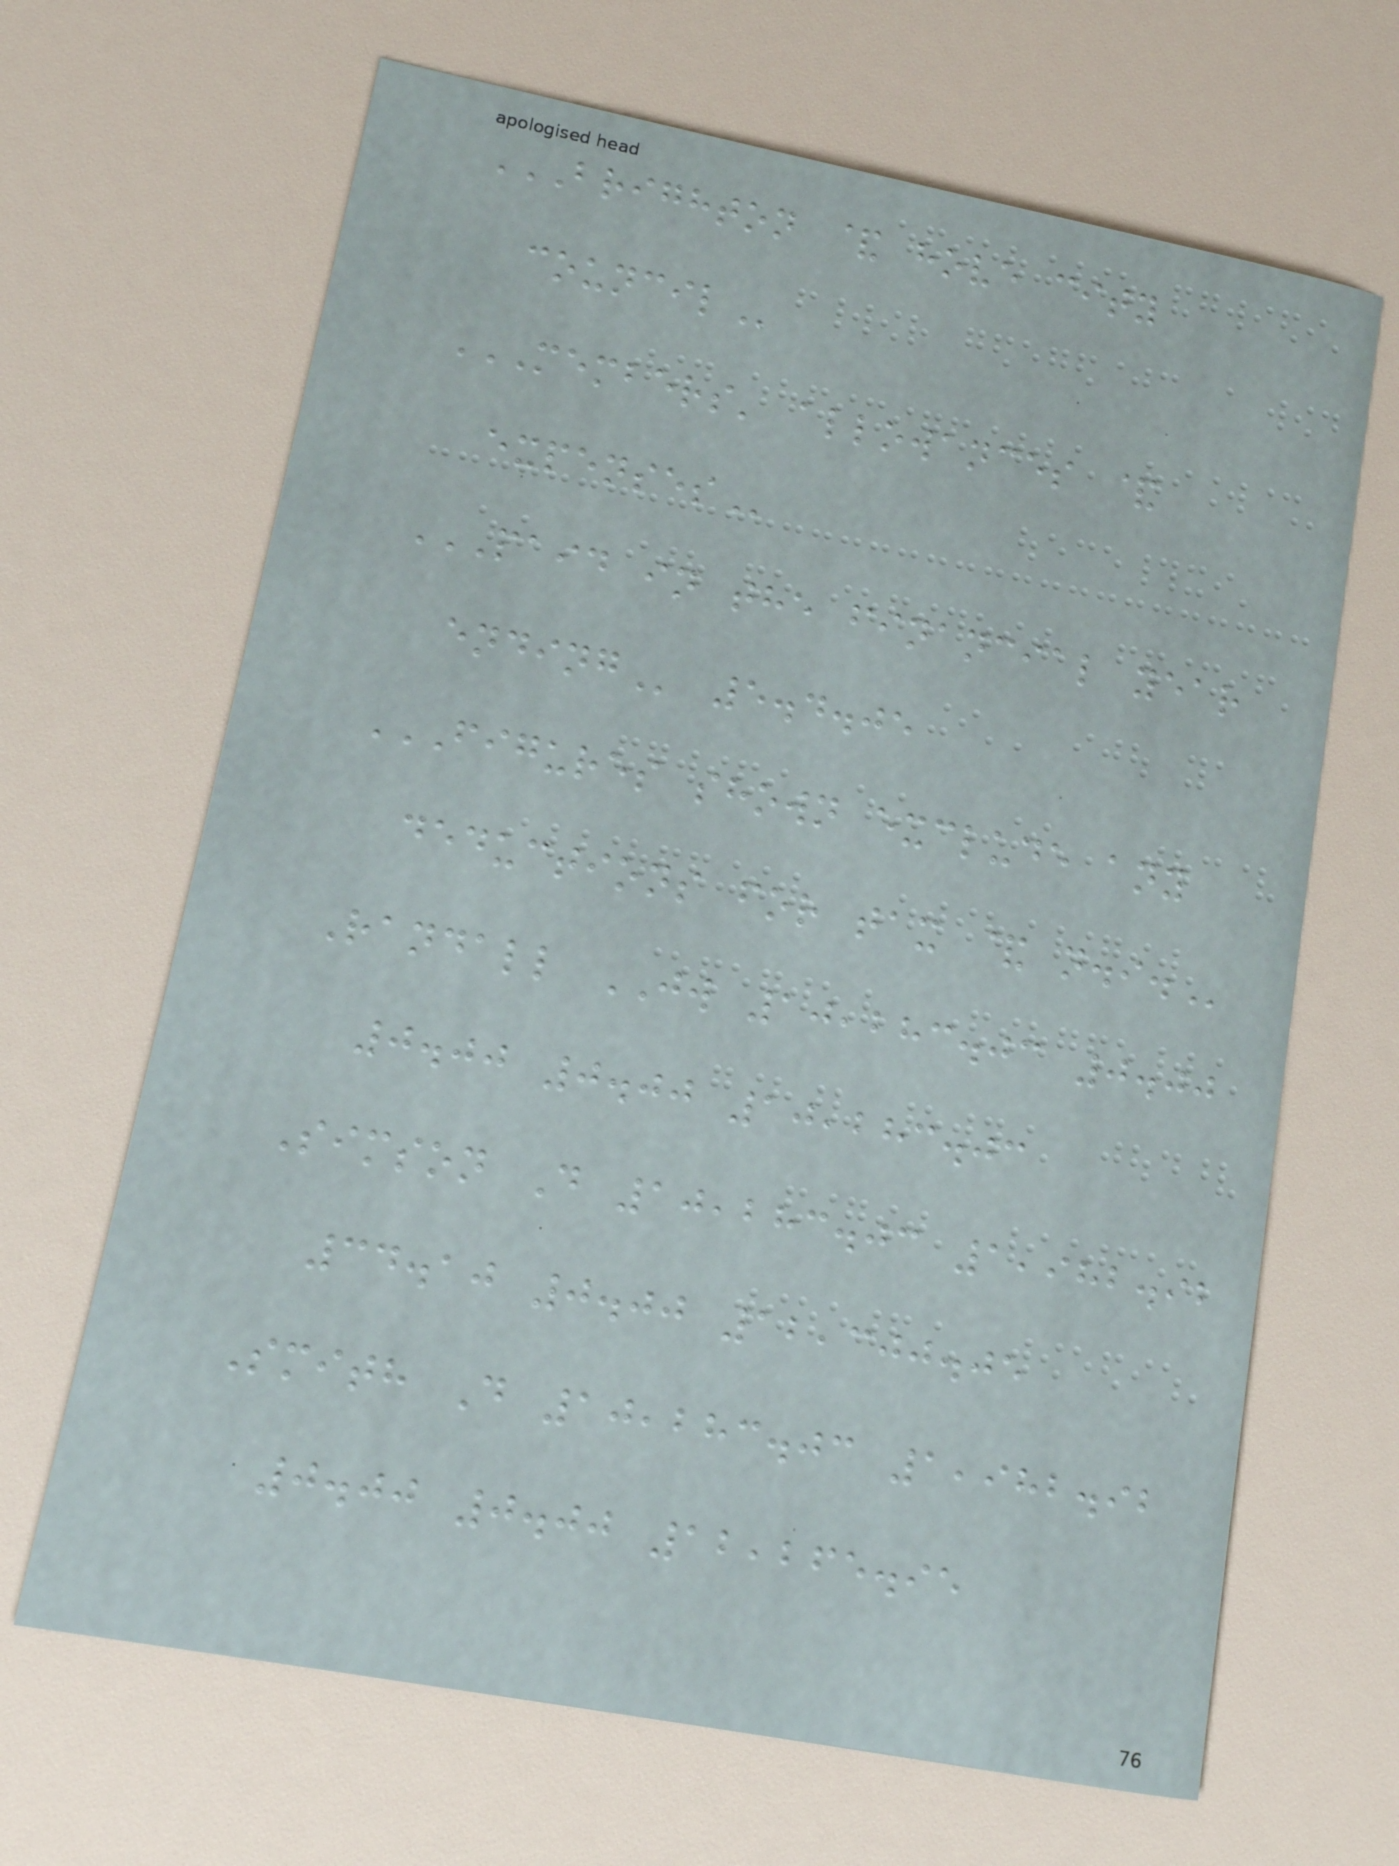BRIGHTON & HOVE CITY
COUNCIL
MEMBERS' ALLOWANCES &
EXPENSES
PAID IN THE FINANCIAL YEAR
ENDING 5.4.05
FIGURES SHOWN EXCLUDE ANY
DEDUCTIONS FOR TAX & N.I.
Randall JW 10,283.03 0.00
0.00 0.00 10,283.03
Simson D 10,283.03 1,982.92
34.10 0.00 12,300.05
Smith D 10,283.03 1,982.92
0.00 0.00 12,265.95
